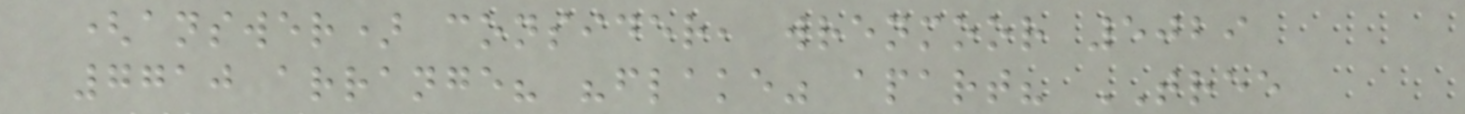(answer) consider, wrenmoor 5029
7710 arrange? "flake" apart? TREE
